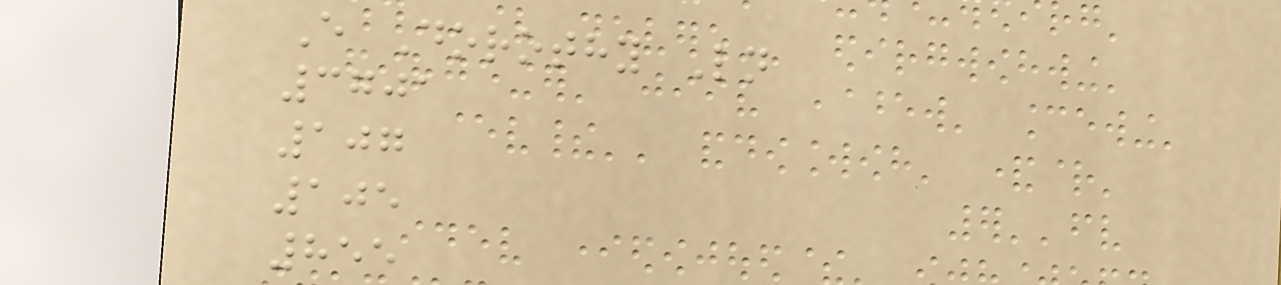E Dorothy Ln
3701
107
105
855
